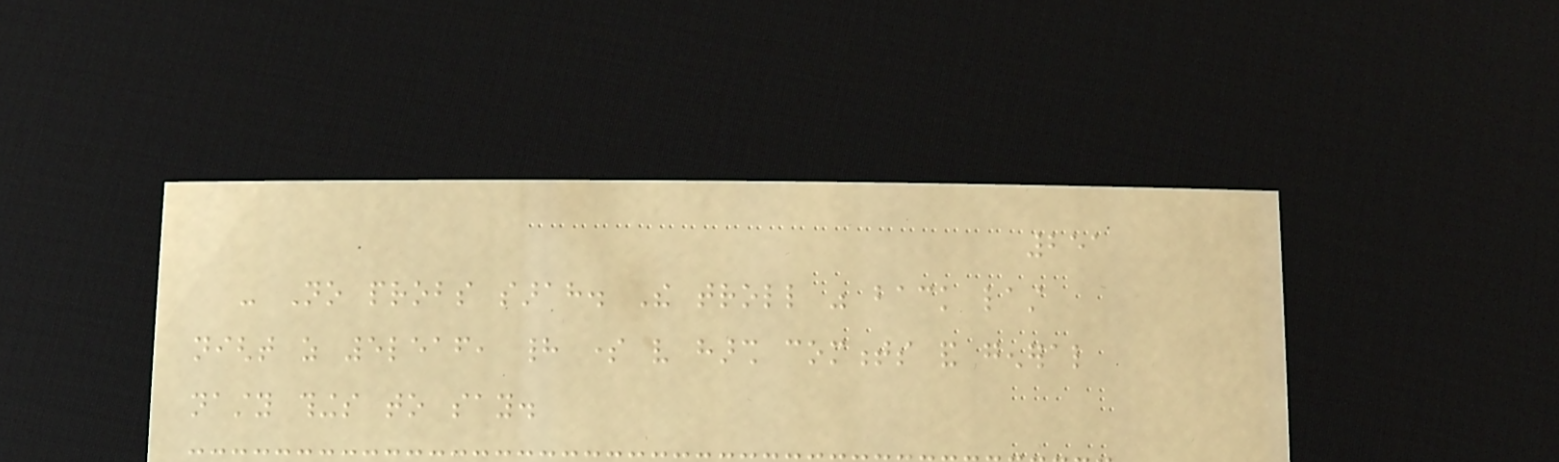251
- No probs sarah. The troll was back last
night as 5leaf, had some very harsh comments and general
nasty things to say.
